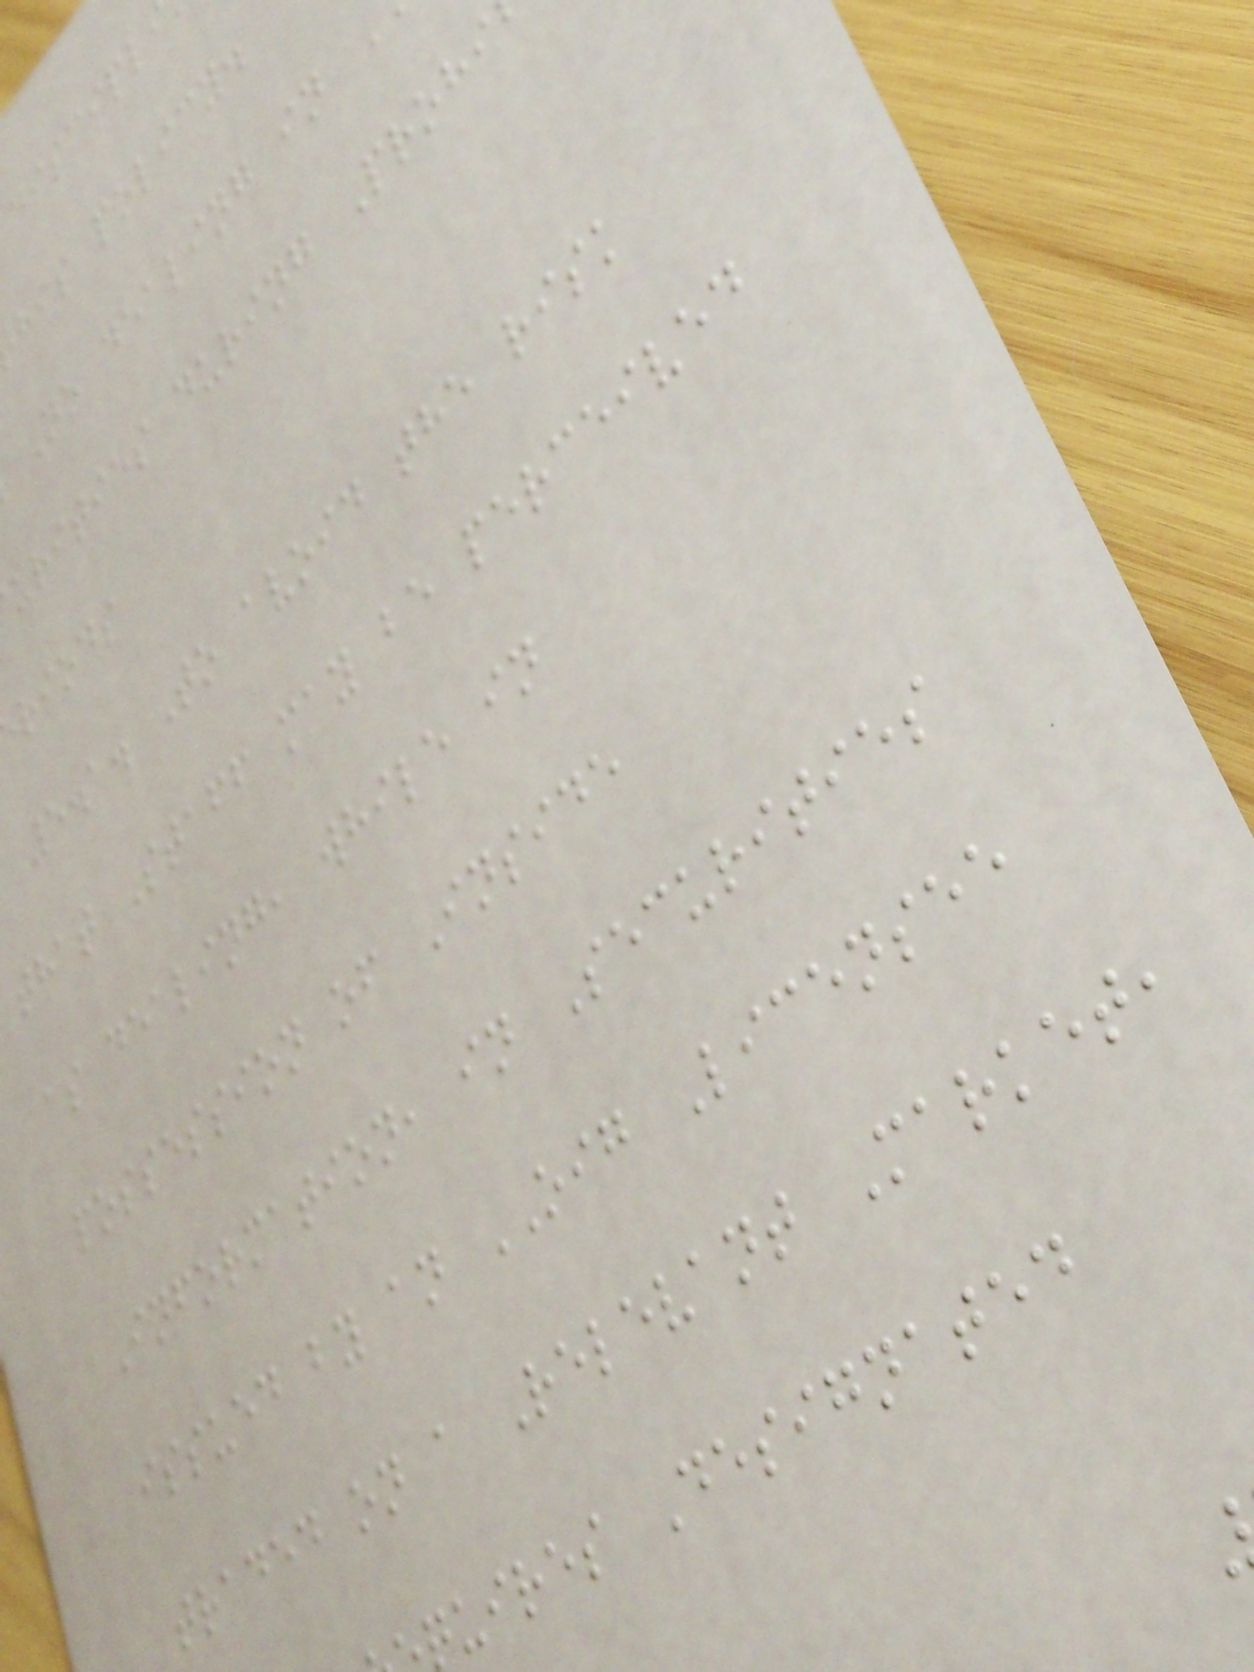discipl
his policy.
No dealing in
urities during Prohi
riods
5.1. To avoid the risk
that Staff may be perceived
as dealing, while in
possession of Inside
Information, in Securities
issued by an OIG Licensee
traded on a Relevant Market,
quires Designated
